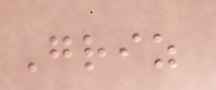Griz
